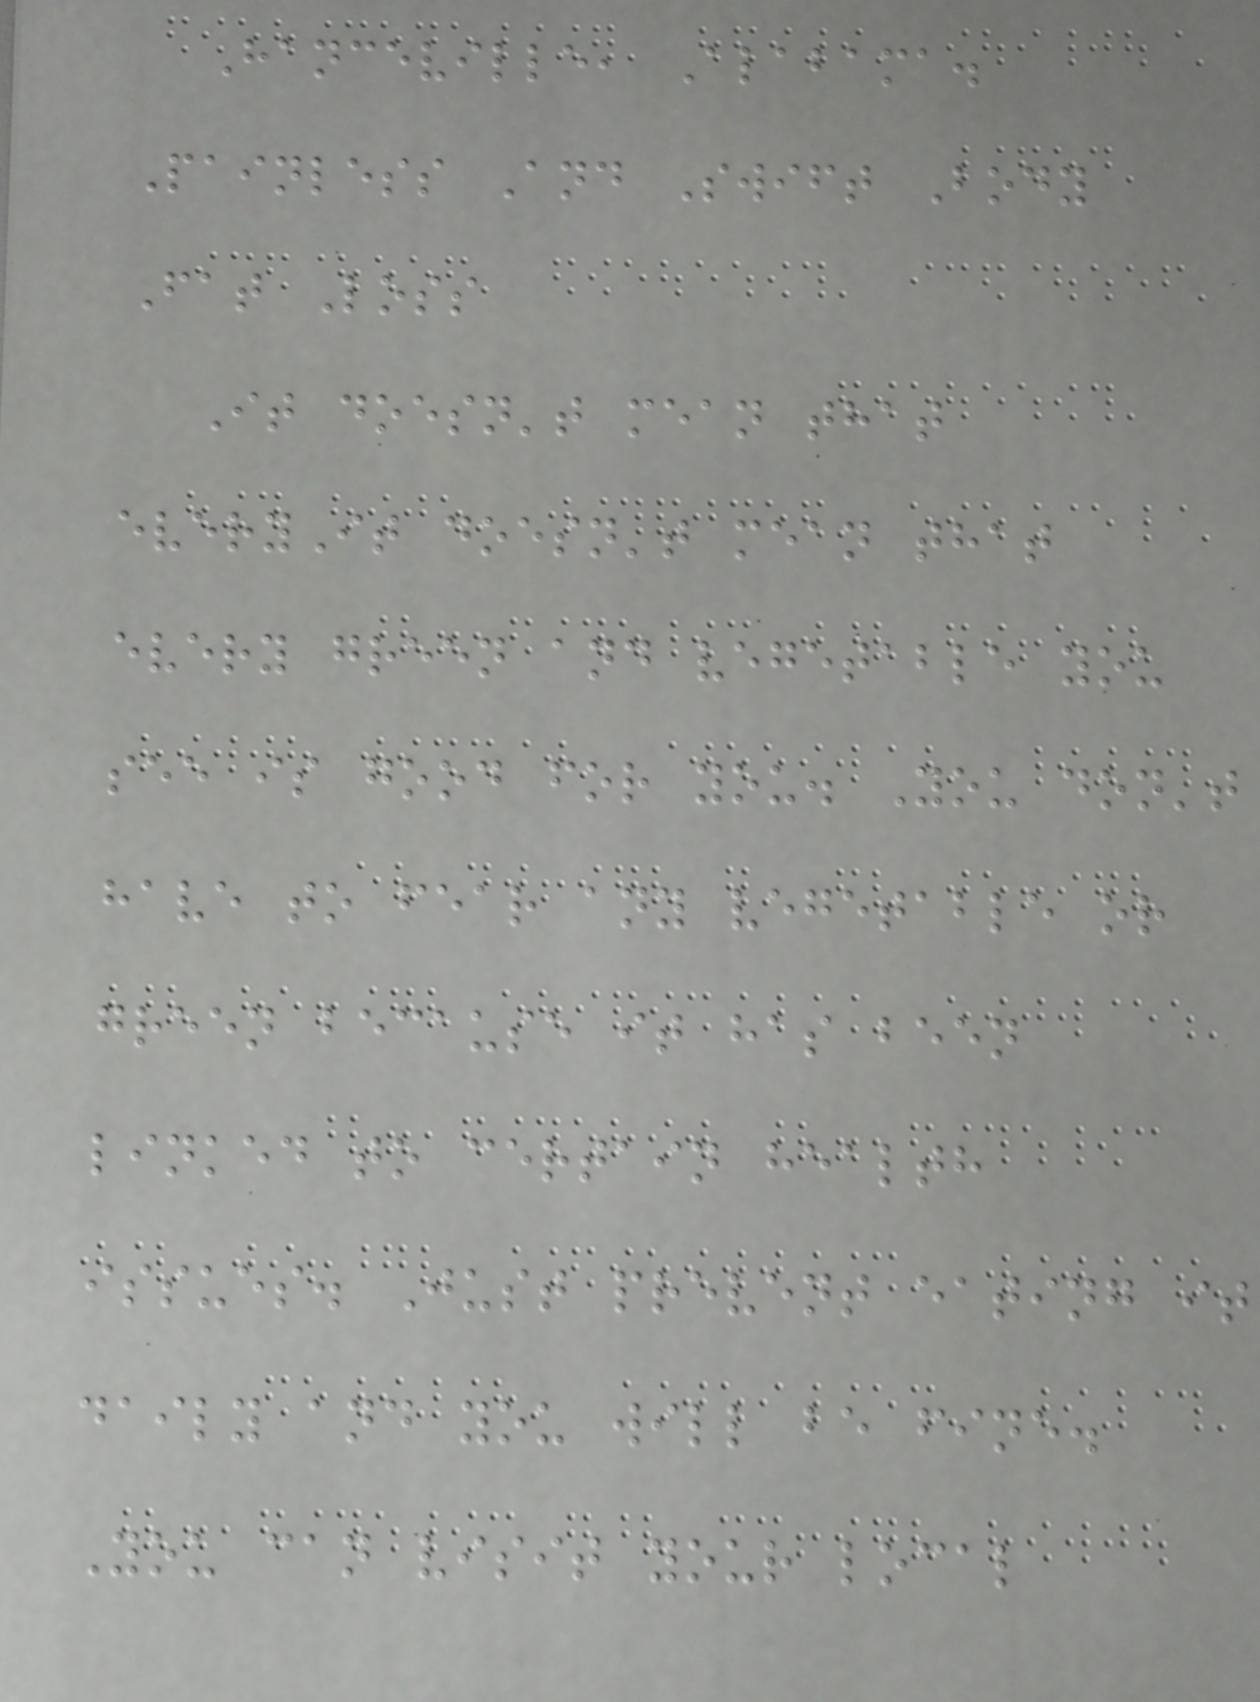Hanceville, Alabama.
Painless And Swift Body
Fat Loss
It doesn't mean that
everyIt doesn't mean that
every green and vegetable you
see is good for you. You don't
have to fear any vegetable or
green because it has been
linked to certain health
issues. Just prevent eating it
daily and you will be fine.
You can visit your local
